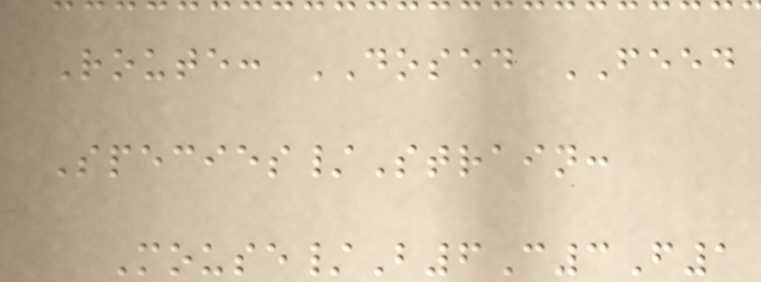Route: DOSED FEED
Species/Strain:
Mouse/B6C3F1
